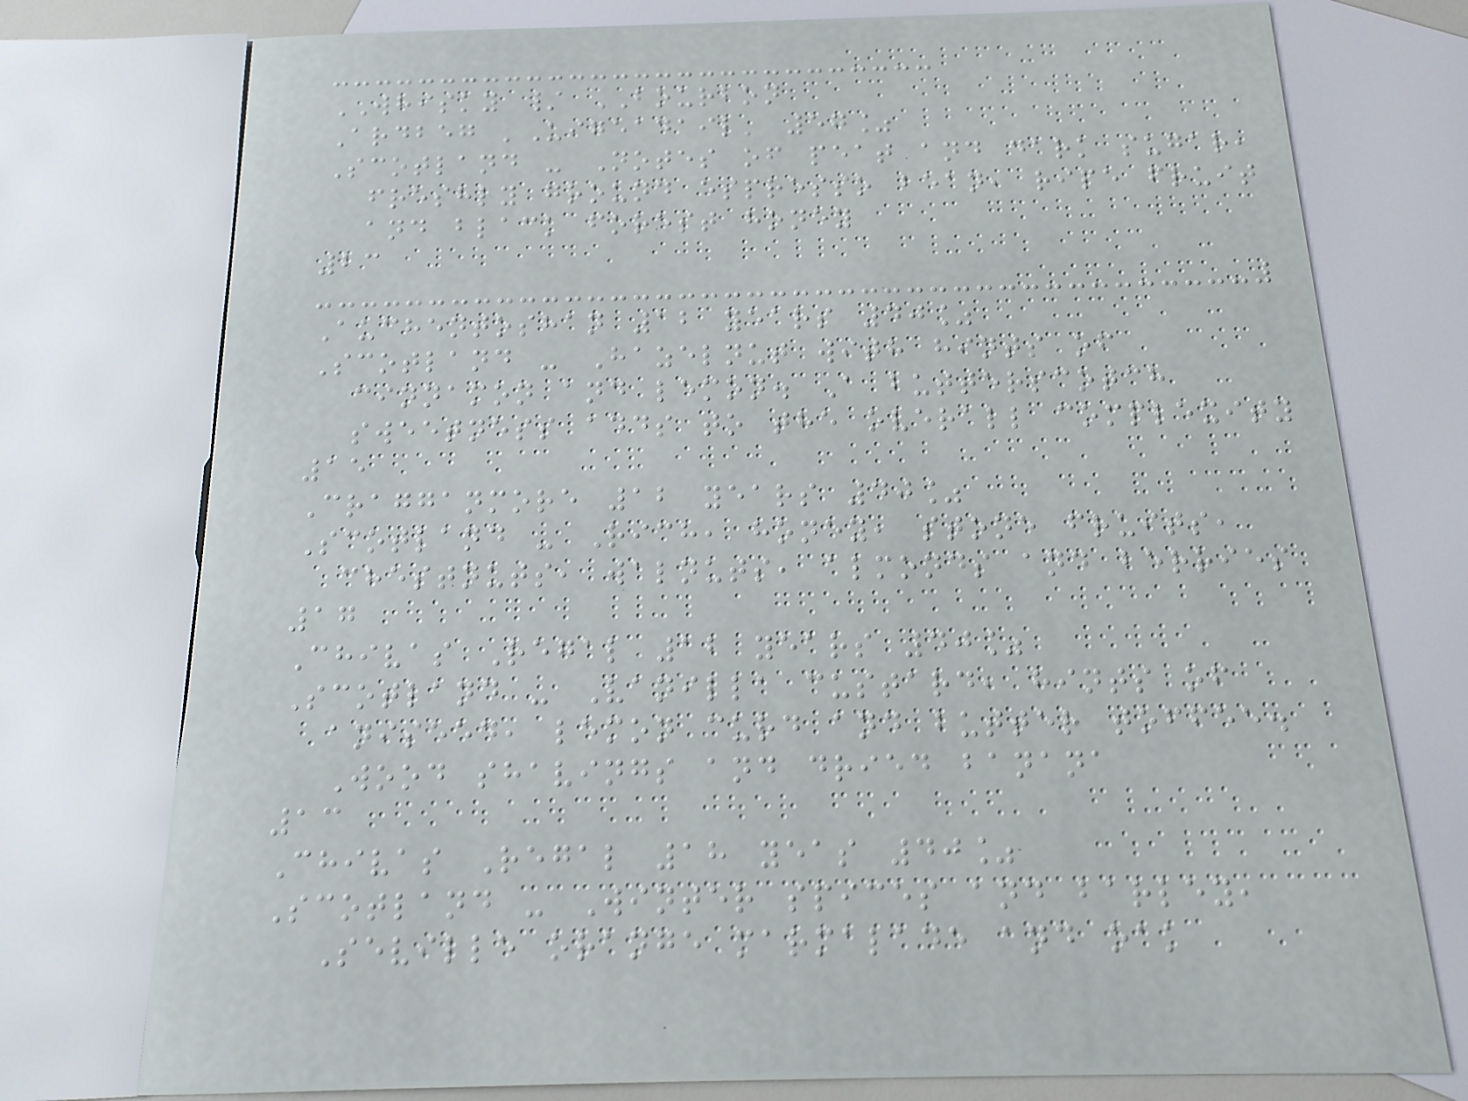WHISKY / BOURBON
Ardbeg 'Uigeadail' 57%
Scotland - Notes of peat and dark sugar,
freshly ground espresso bean, ripe fruit
and black forest honey
23
Auchentoshan 12 years 40%
Scotland - Hazelnut with hints of
cinnamon and lemon. A butterscotch
sweetness adds to the overall complexity
15
Cragganmore 12 years 40%
Scotland - Rich, honey, stone fruits,
chestnuts, walnuts, almonds and berries
17
Chivas Regal 12 years 40%
Scotland - Vanilla custard, hints of
aniseed, lemon curd and butter toffee.
Wood shavings and dried banana
13
Chivas Regal 18 yeas 40%
Scotland - Winter spices and barley,
Seville orange marmalade and oak
